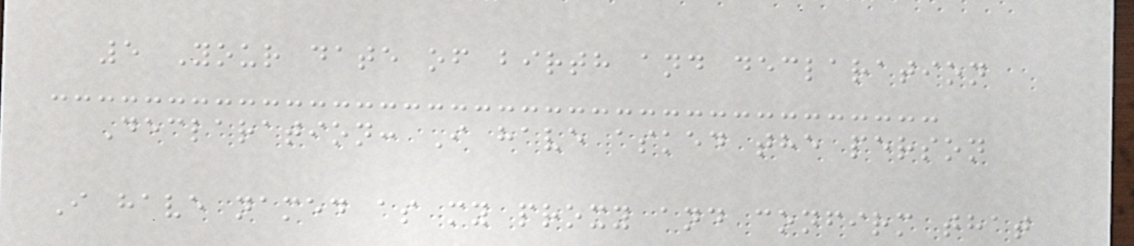5 Your date of birth and declaration
Declaration: I have asked the person
I have named as my proxy and confirm that
